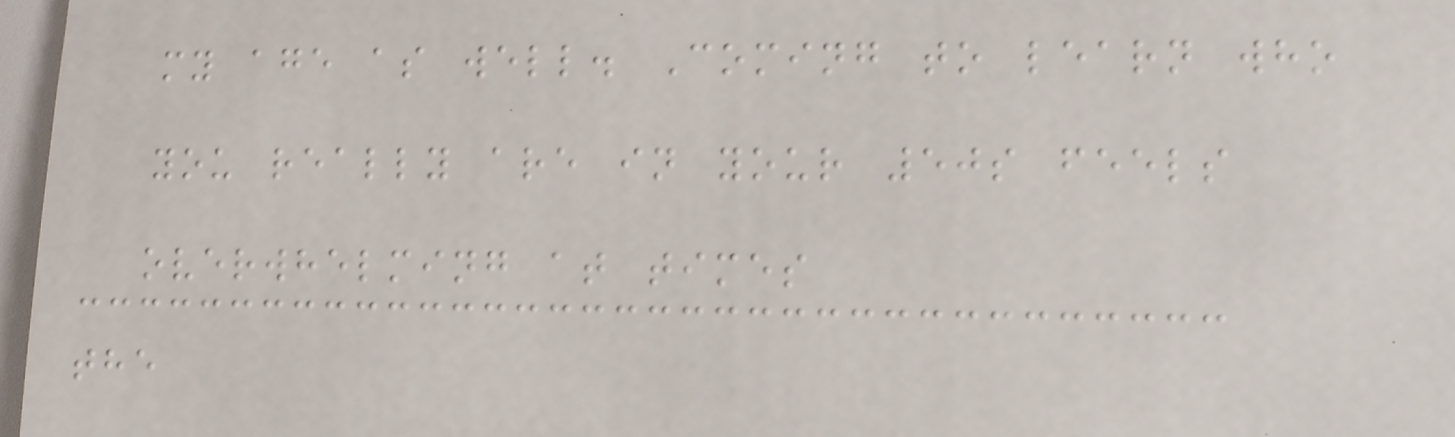my age as well. Coming to learn who
you really are in your 50s feels
overwhelming at times
the
